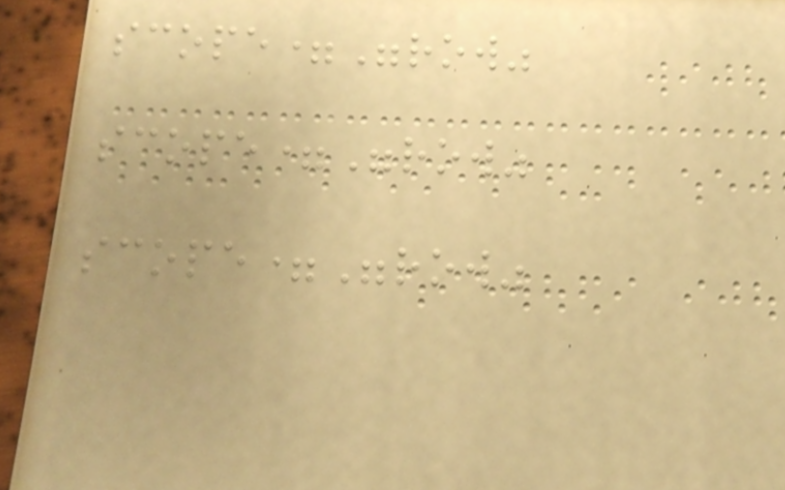scope="row"
scope="row"
scope="row"
